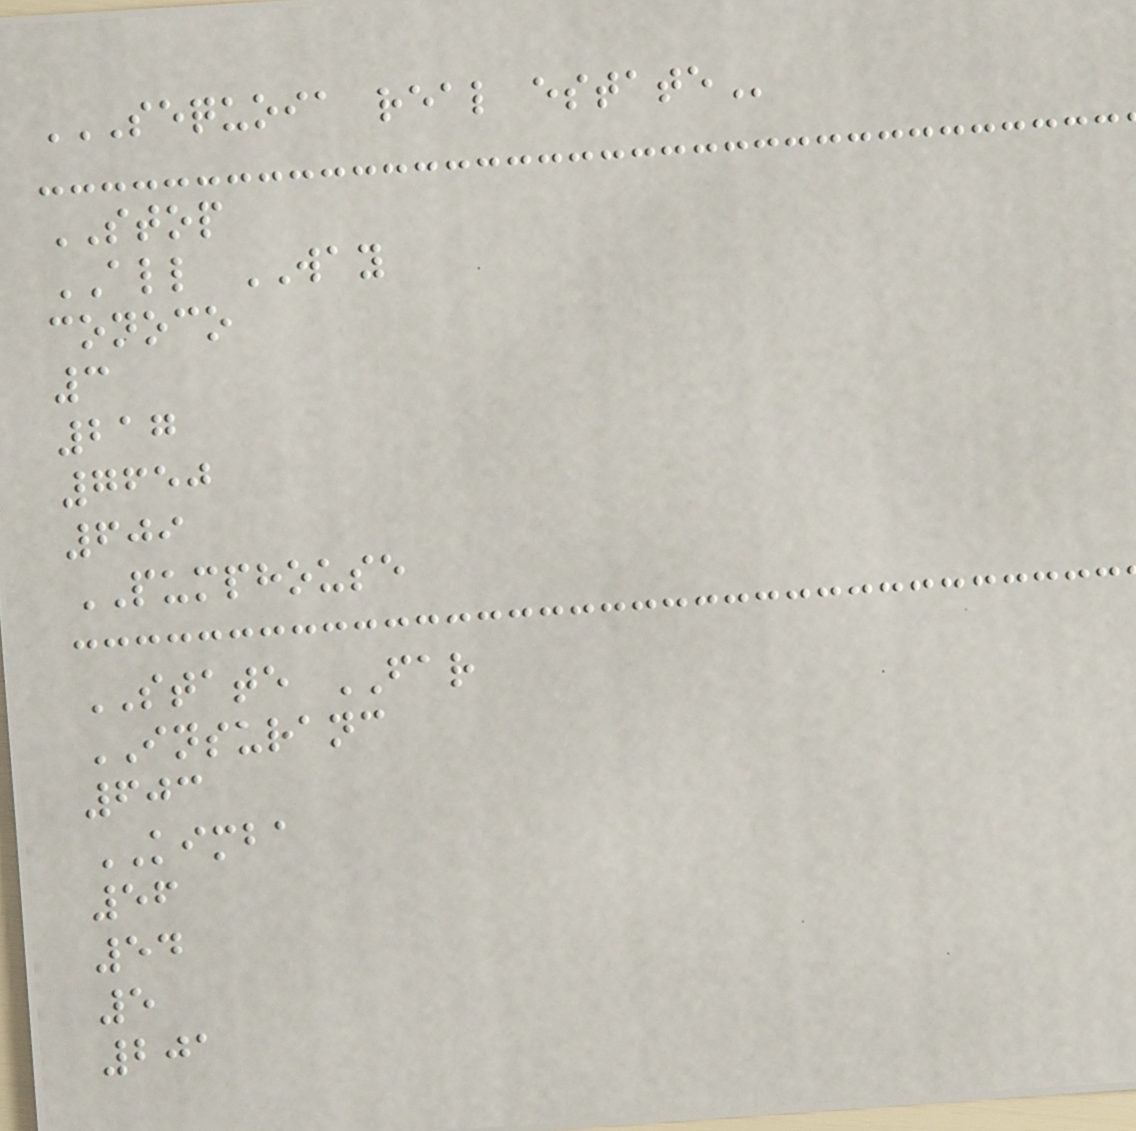SEQUOIA REAL ESTATE
STOP
ALL WAY
conoco
3
217
7650
609
PUMPHOUSE
STATE FAR
INSURANC
603
KIMBA
56
54
5
201
